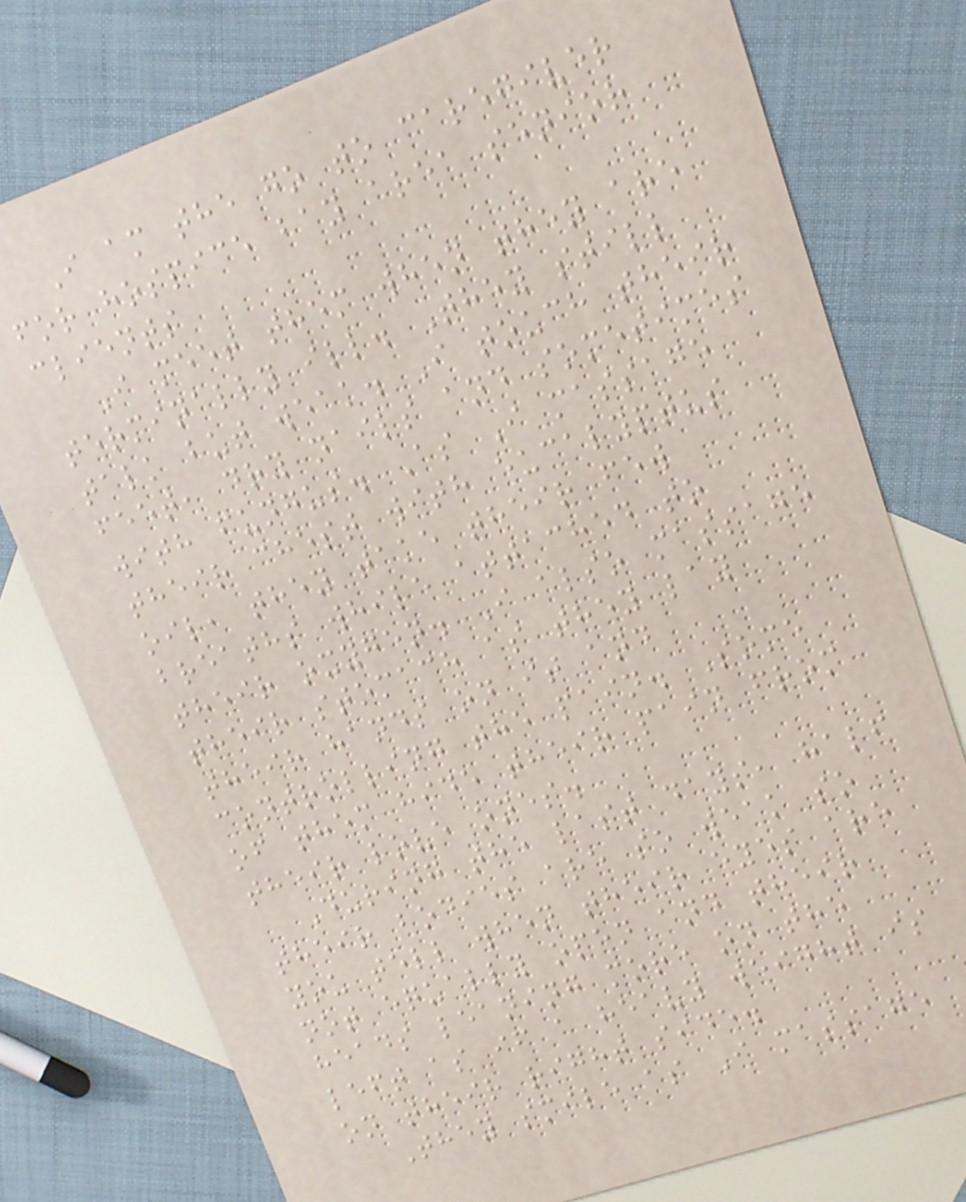I am the go to caregiver
for hospice bay area senior
clients
I meet them when they are
terminally ill. They still
talk but weak. I touch their
feet, dry nails and sometimes
with fungus. As I massage
their chest with eucalyptus
oil, they take their few
breaths while attached to
their oxygen. I also massage
their stomach as they lay
their hands on it and
controlling the pain. Some
of them hide their pain from
their love ones.
During the last days, half
their bodies are so weak so
you tell when their eyes are
not equally open and their
heads leaning more on the
left as if a heavy weight is
on their right side.
They smile as I massage
